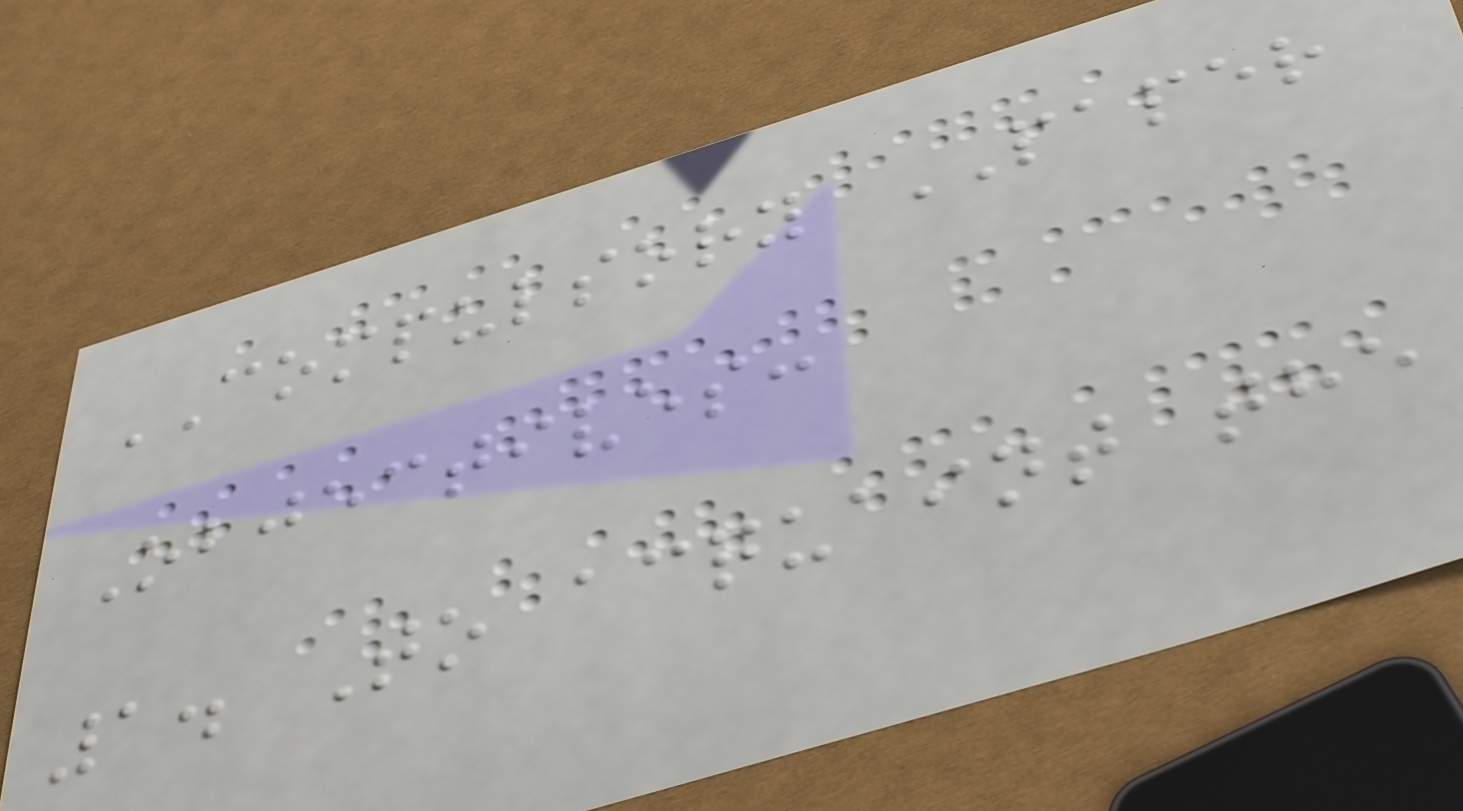COMPULSORY PAPER
Objectives:
1. To acquaint the
